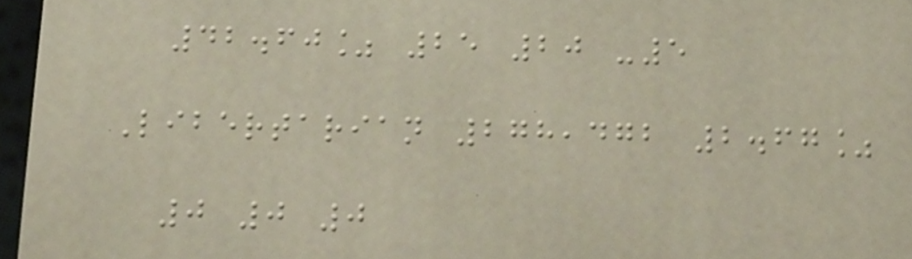42.60% 25 20 -5
Libertarian 278,472 2.67%
0 0 0
